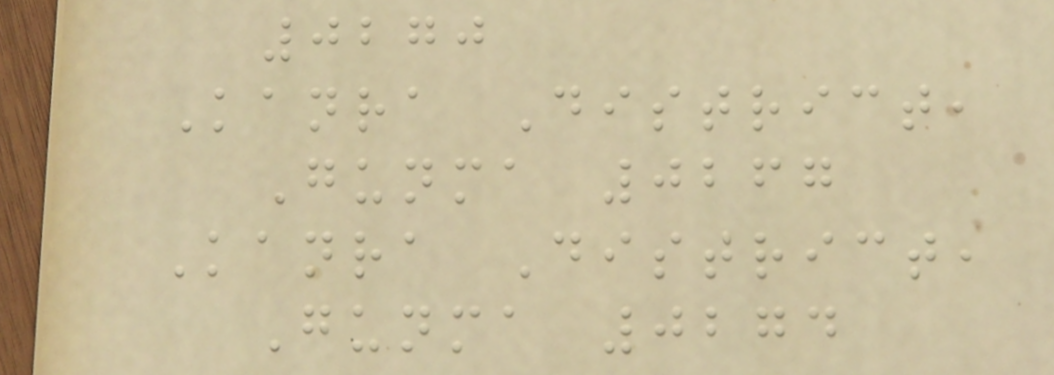0270
Kanra District,
Gunma 0267
Kanra District,
Gunma 0274
